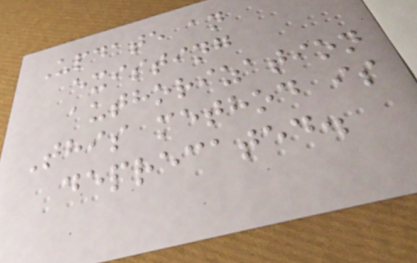Update an
existing
authorization
This method is
deprecated.
